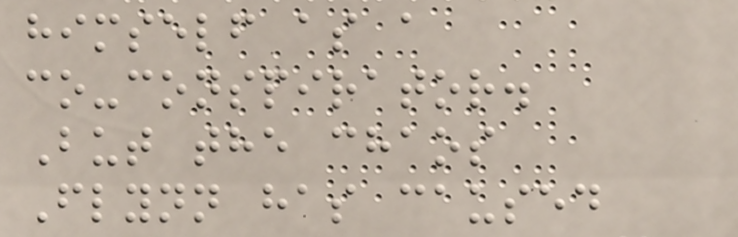himself as a
co-conspirator.
But the chaos
Flynn has caused
